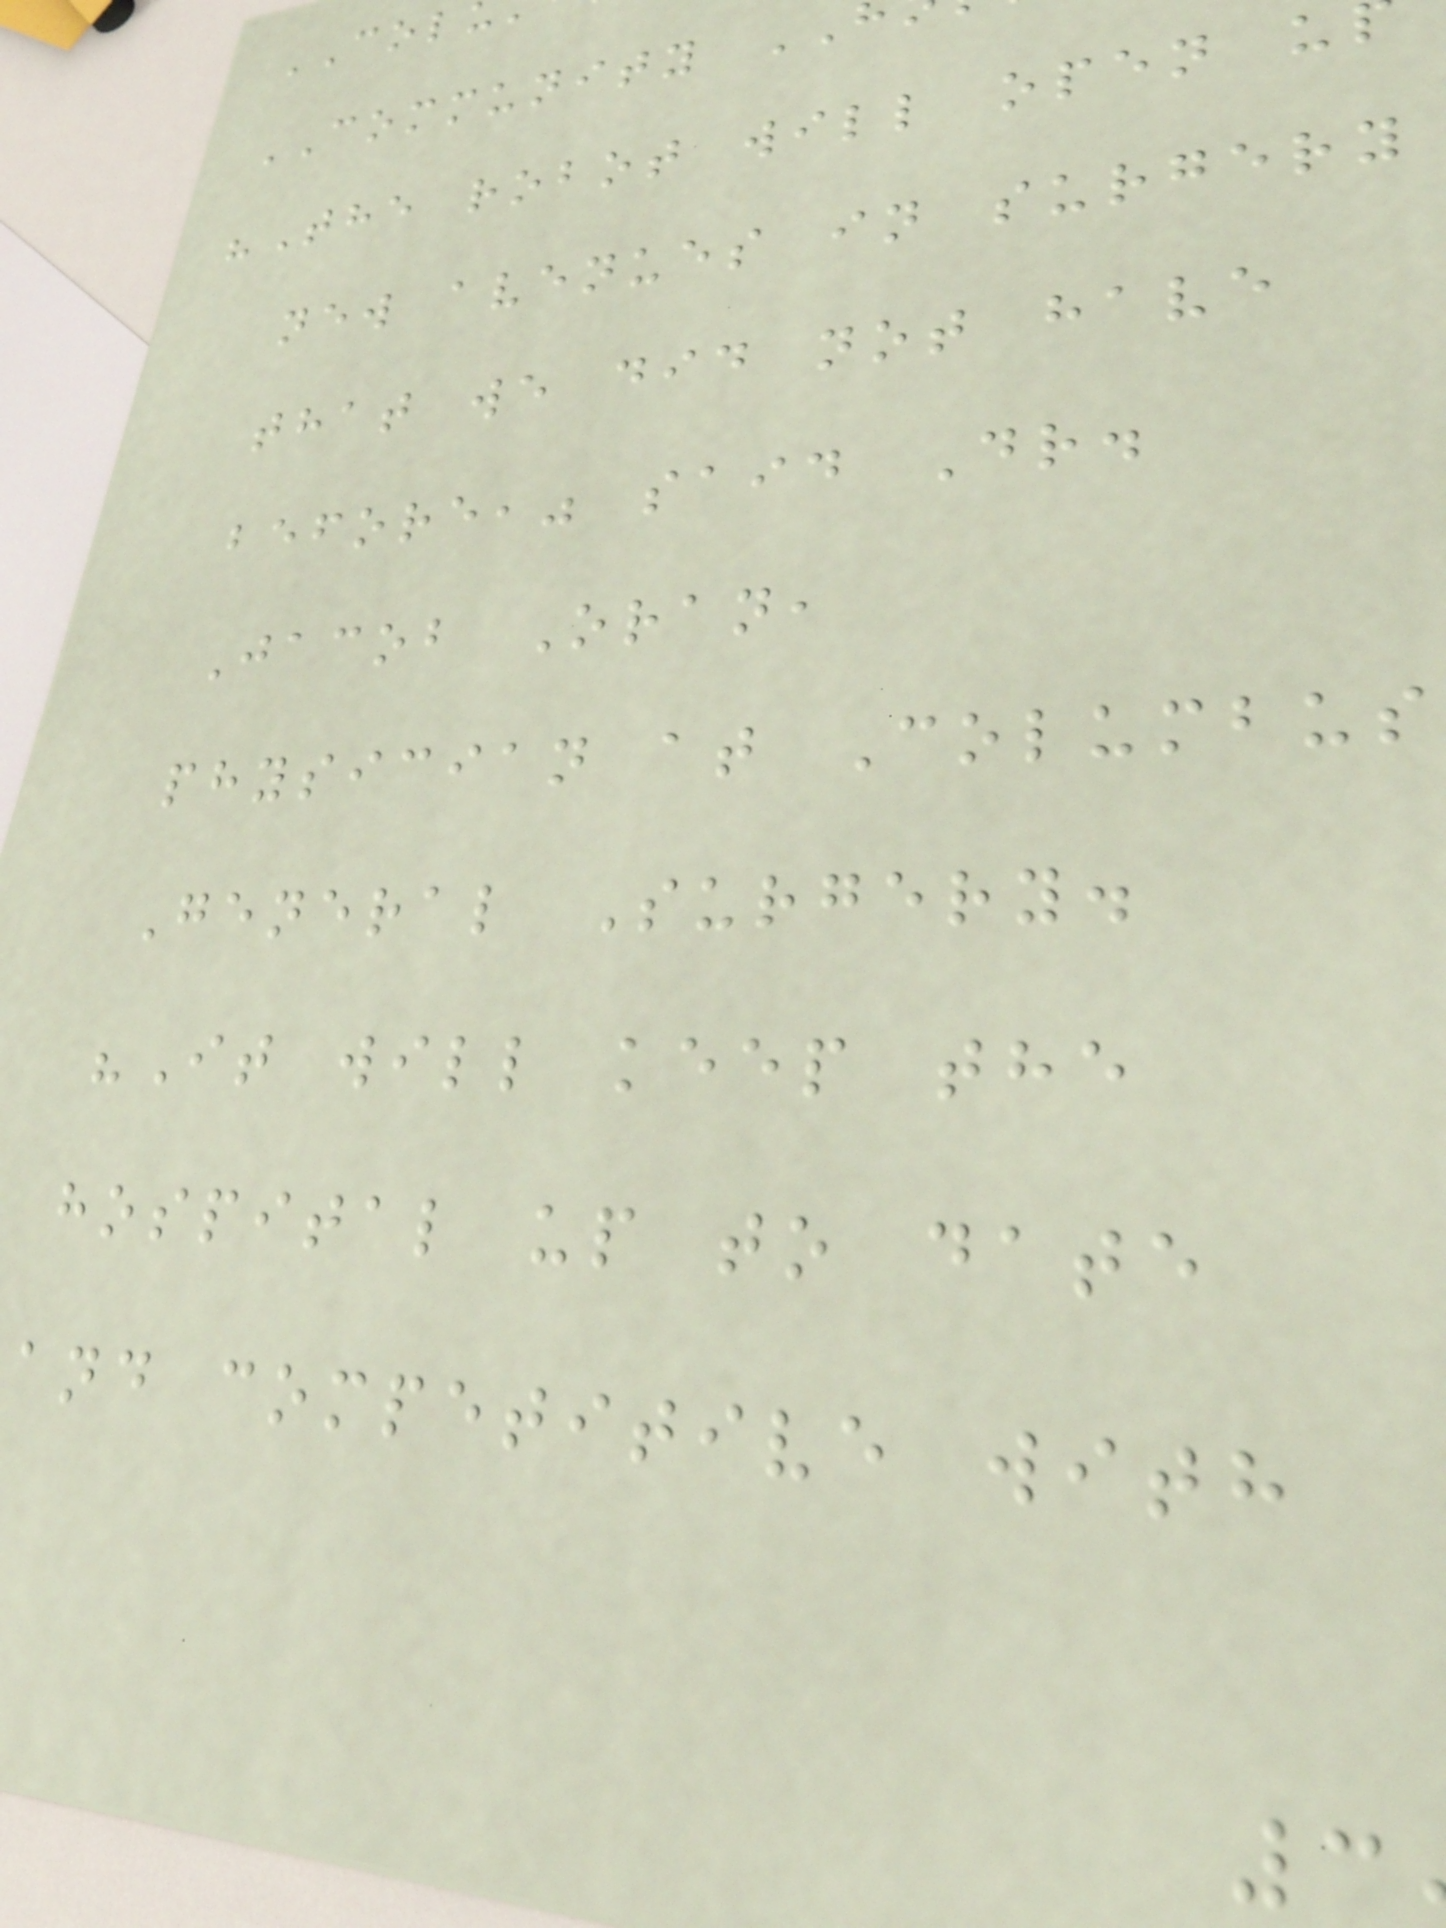COL
COMMUNITY
"The robot will open u
new avenues in surgery
that we did not have
before," said Dr.
Jacob Oran,
physician at Columbus
General Surgery.
"It will keep the
hospital up to date
and competitive with
